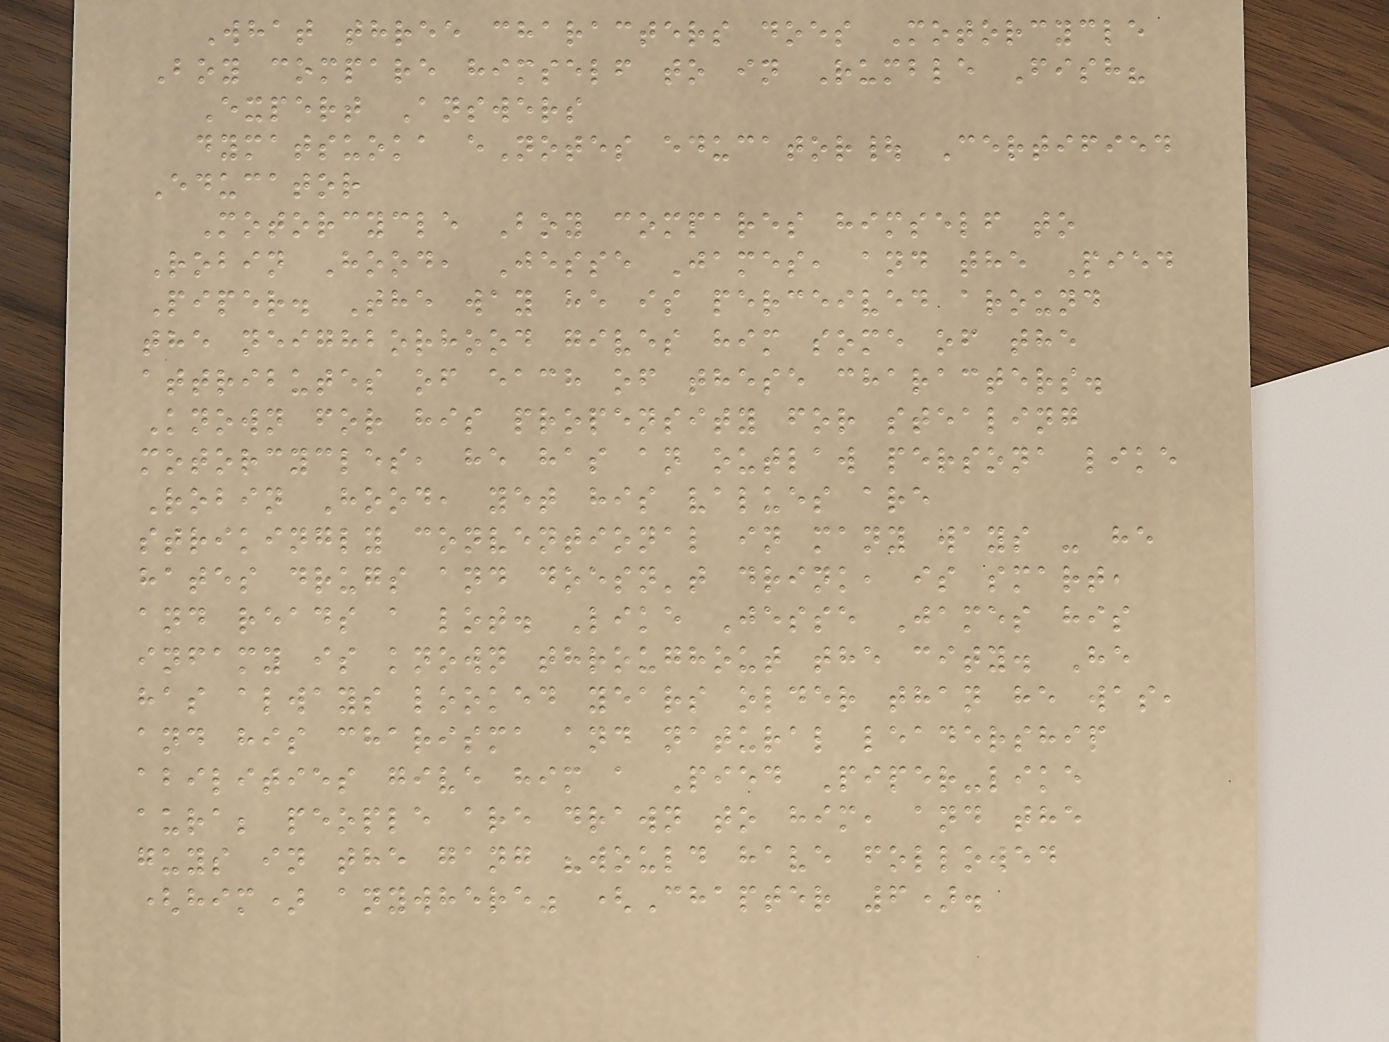What three characters does Motorcycle
Boy compare himself to in Rumble Fish?
Expert Answers
dymatsuoka eNotes educator| Certified
Educator
Motorcycle Boy compares himself to
Robin Hood, Jesse James, and the Pied
Piper. The way he is perceived around
the neighborhood gives him some of the
attributes of each of these characters.
Known for his propensity for stealing
motorcycles, he has an outlaw persona like
Robin Hood, yet his values are
strikingly conventional in many ways - he
hates drugs and doesn't drink, is smart,
and reads a lot. Like Jesse James his
infamy is known throughout the city. He
has always looked years older than he was,
and his charisma and natural leadership
abilities give him a Pied Piper-like
aura; people are drawn to him, and the
guys in the gang "would have followed
(him) anywhere" (Chapter 6).
